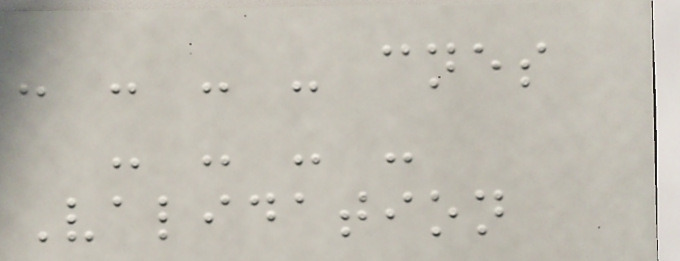- - - - cnes
- - - -
Validation
